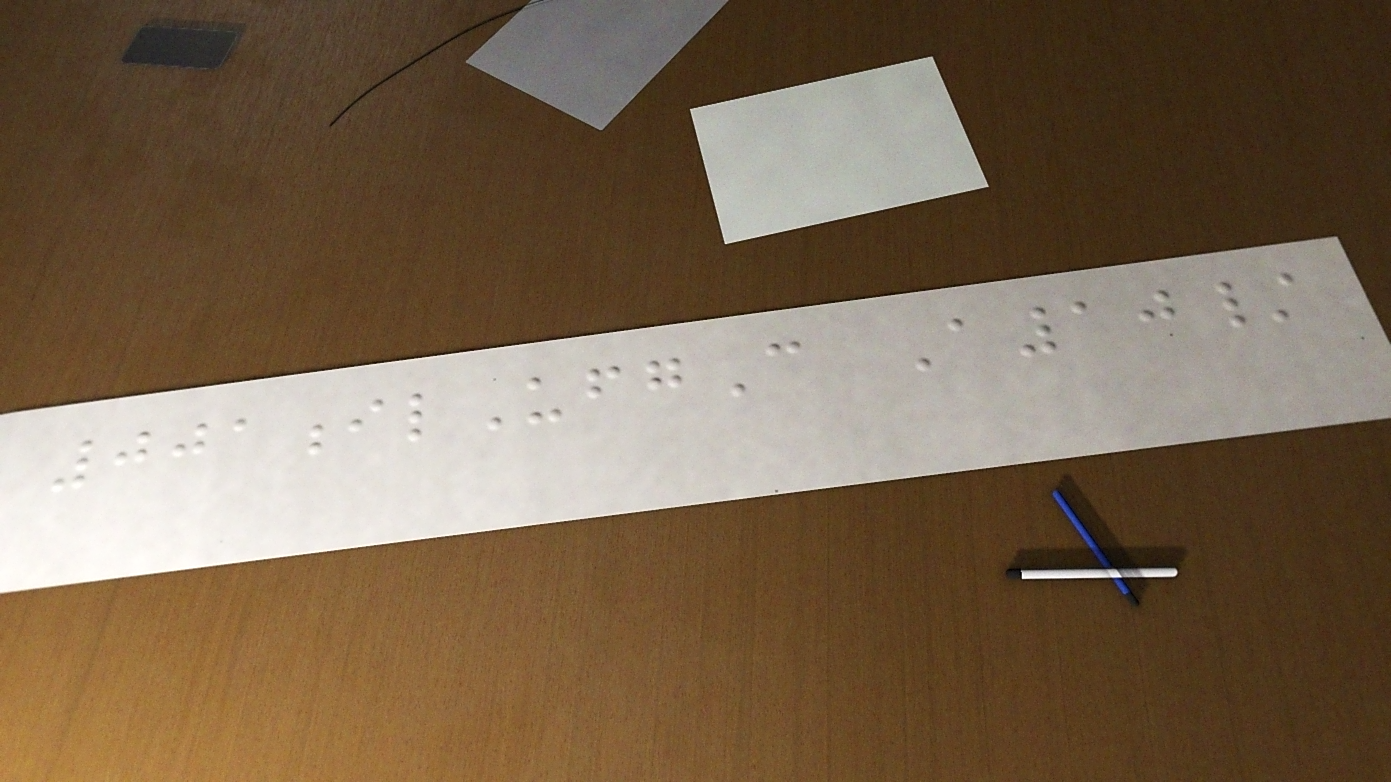001ilUfgC A10/
